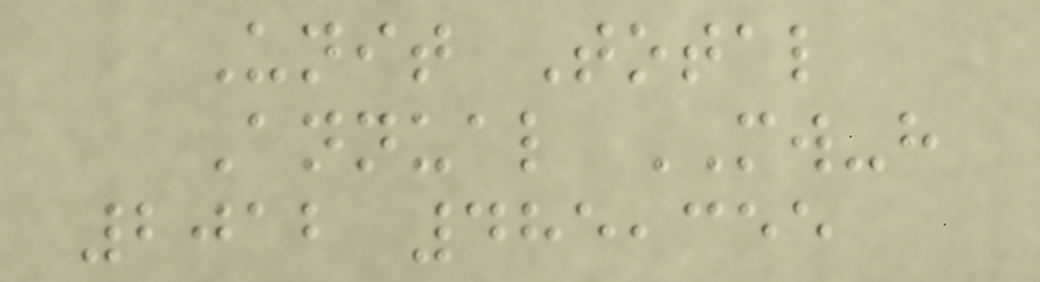Unit Total
Annual MW-h
2012 485,355
